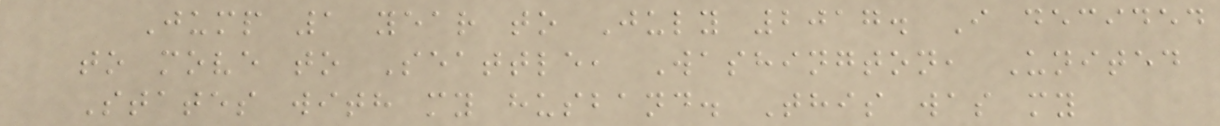Jump 1 year to July 2017. I decided
to move to Seattle, Washington, United
States with my husband. This was my
